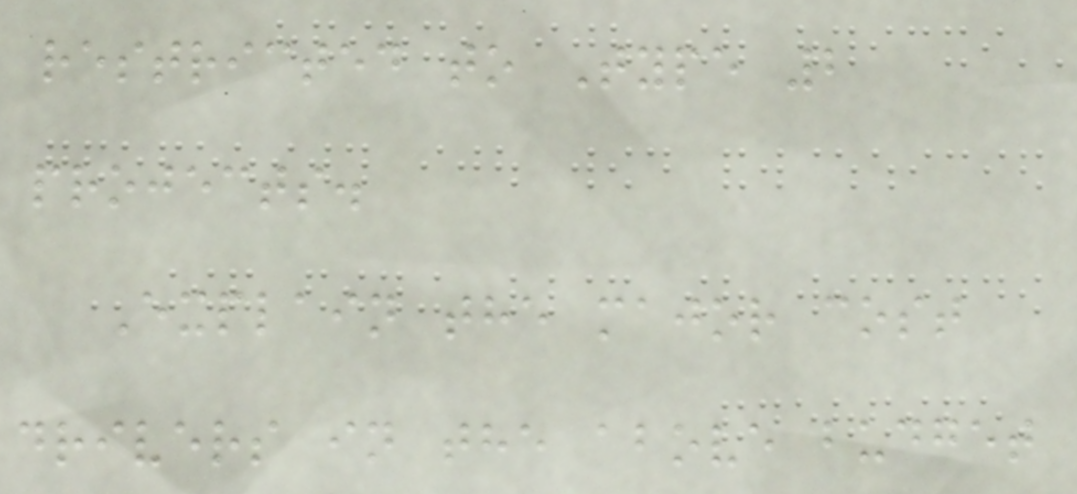restricted to Type 2
projects.
Explain the major cost
drivers in the above budget
